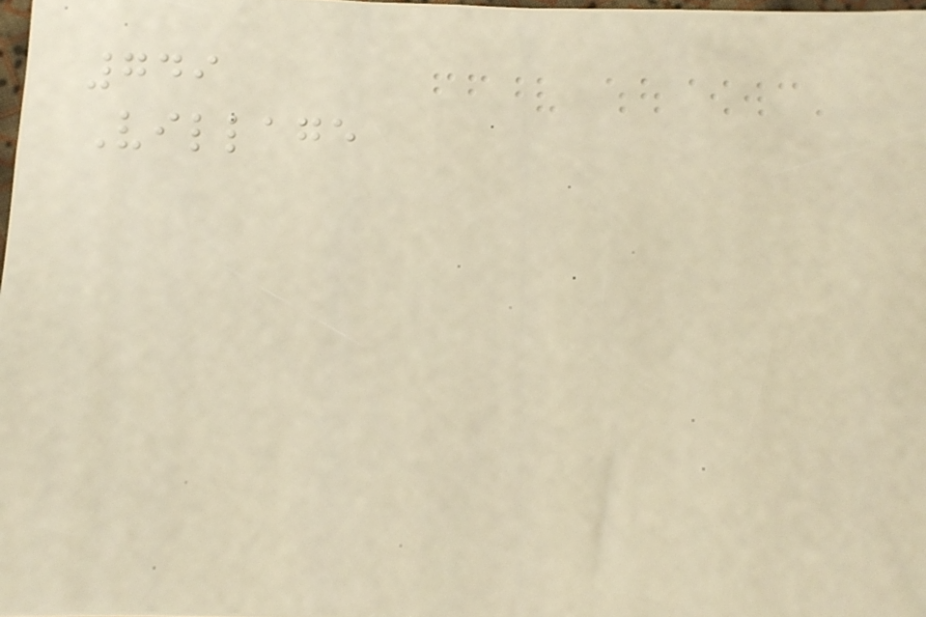749
Village
